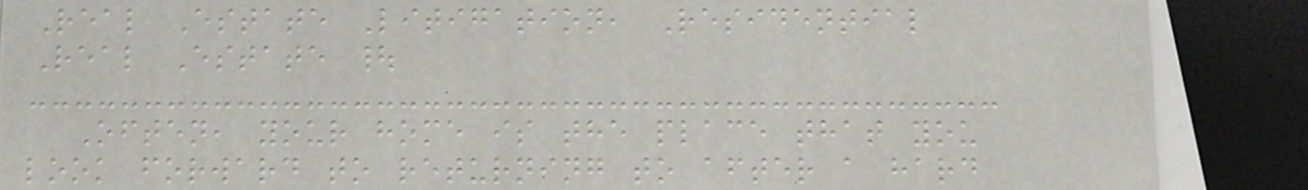Real Estate Litigation, Residential
Real Estate |
Often, your home is the place that you
look forward to returning to after a hard
